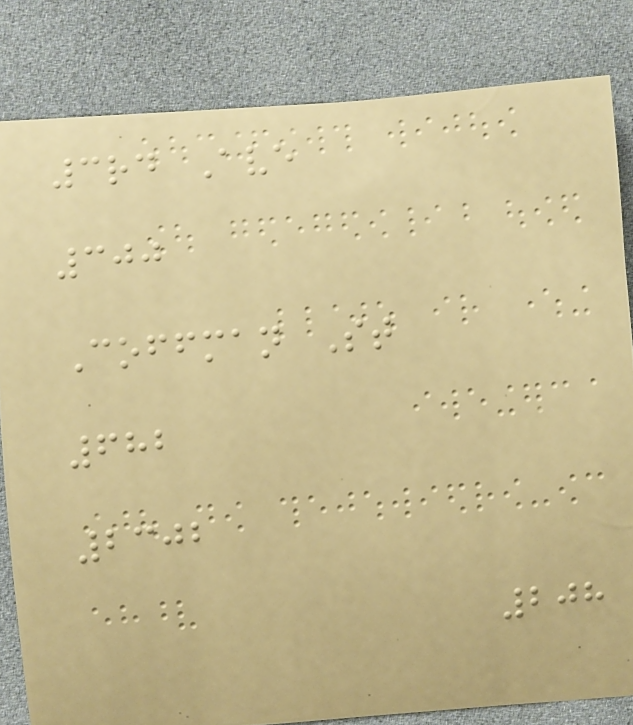3rd Ave
300
Coffman St
682
2302
208
